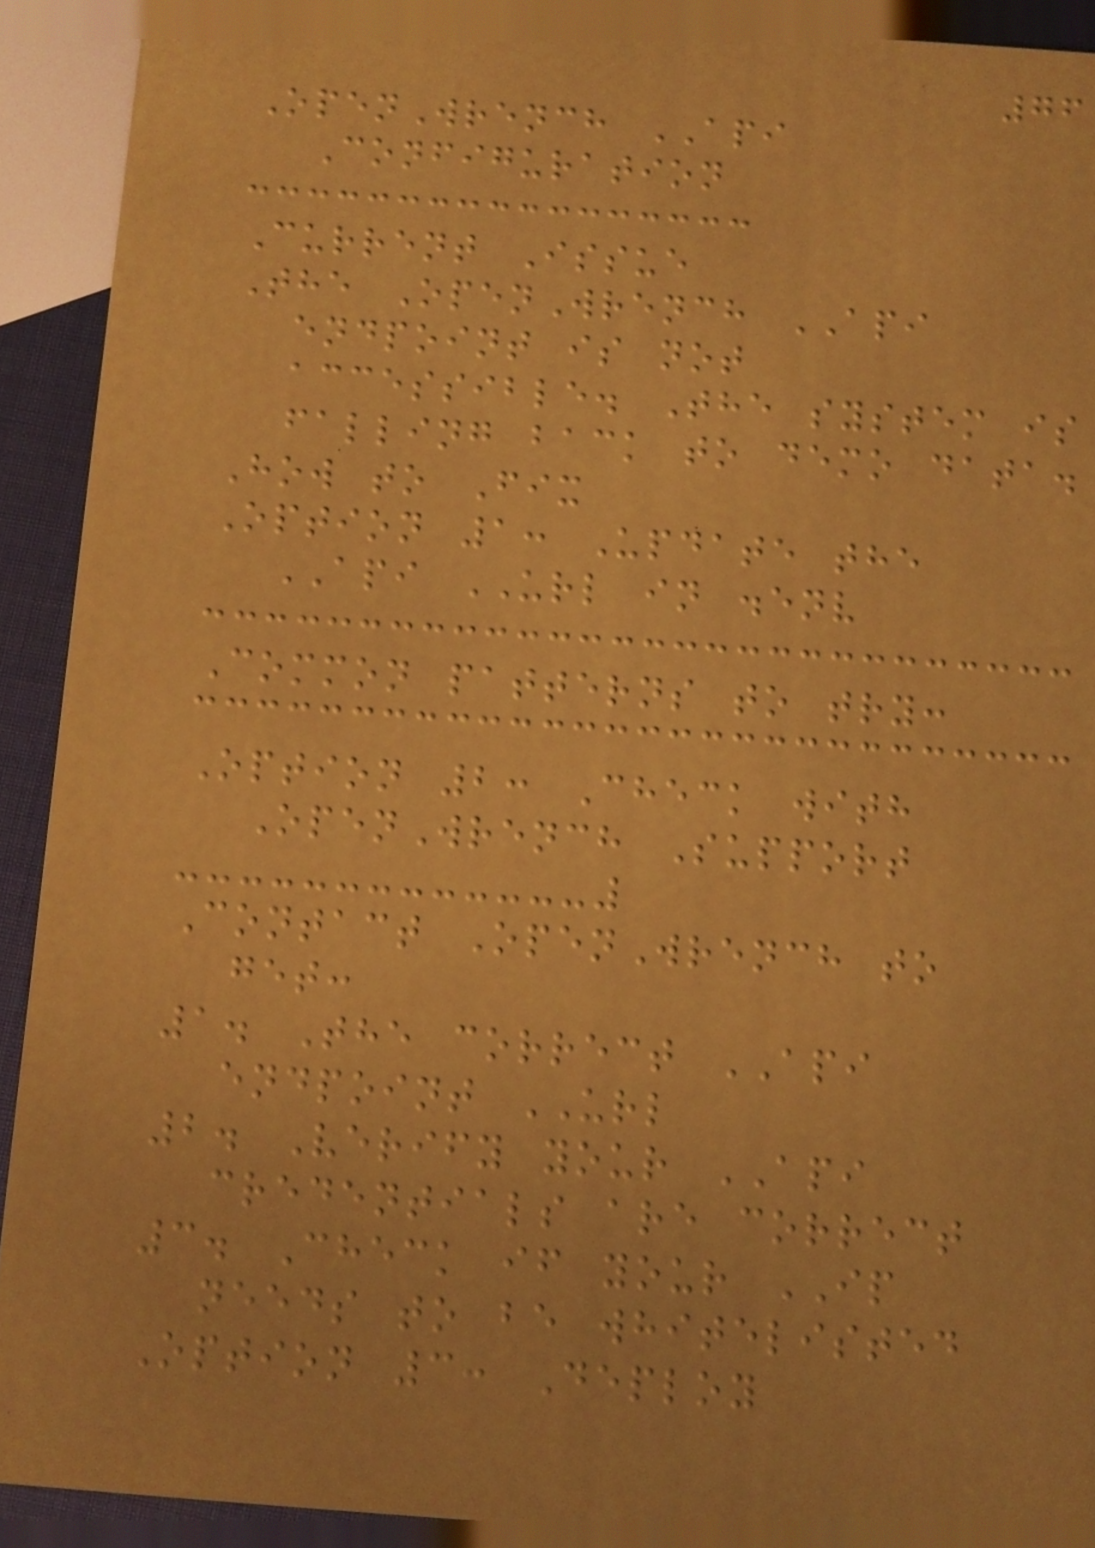76
OpenWrench API
Configuration
Current Issue
The OpenWrench API
endpoint is not
accessible. The system is
falling back to demo data.
How to Fix
Option 1: Update the
API URL in .env
Common patterns to try:
Option 2: Check with
OpenWrench Support
Contact OpenWrench to
get:
1. The correct API
endpoint URL
2. Verify your API
credentials are correct
3. Check if your IP
needs to be whitelisted
Option 3: Deploy
